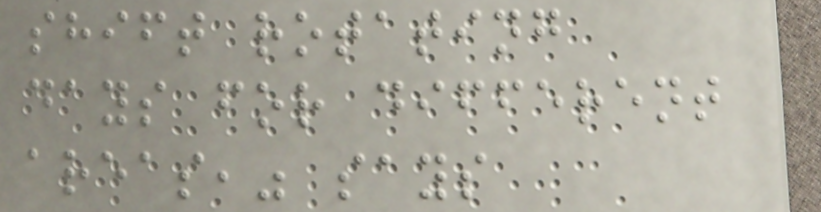shift rotating
days for different
areas," says
